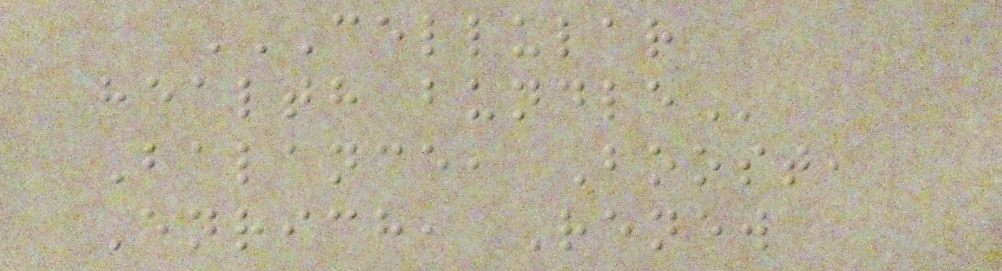CELLULAR
HEALTH BUNDLE
Balance, Boost,
Enrich, Renew
